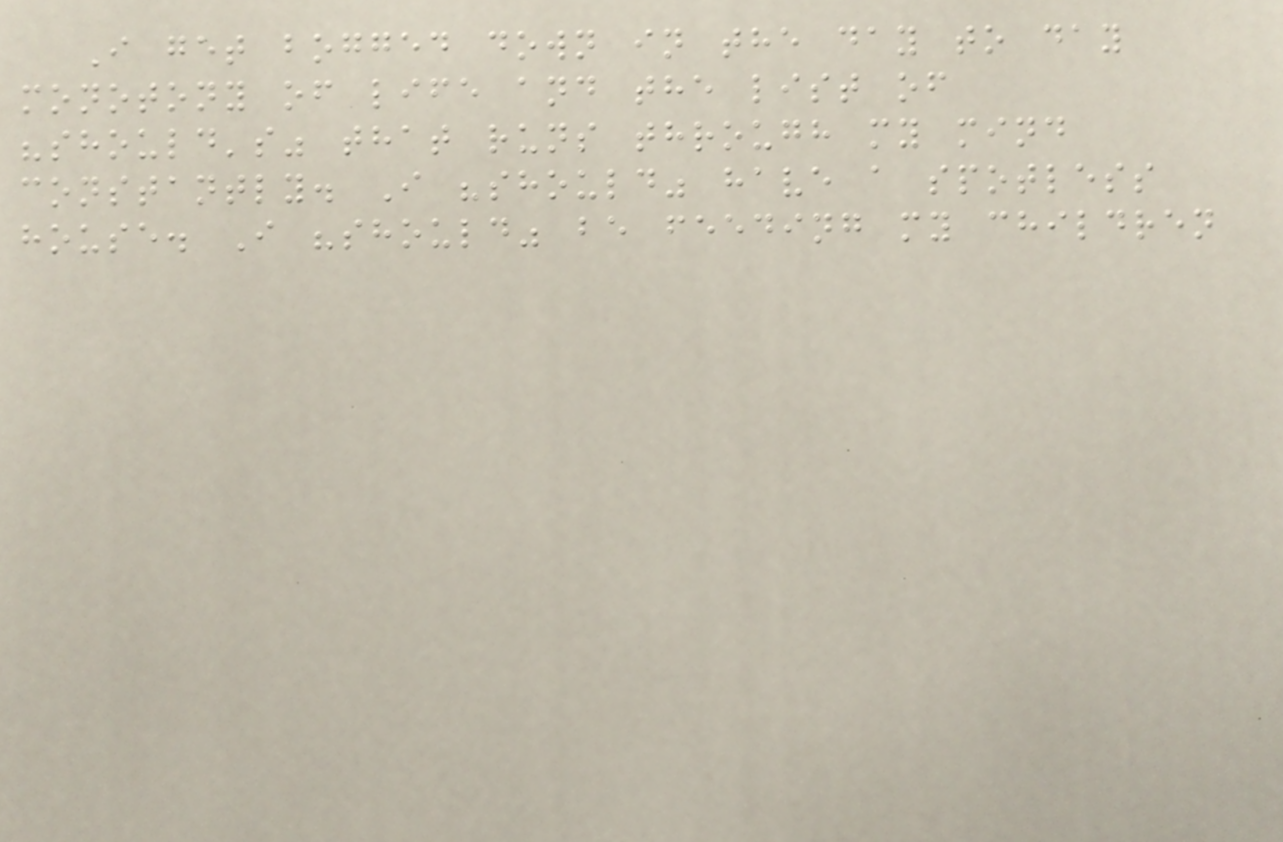I get bogged down in the day to day
monotony of life and the list of
"should's" that runs through my mind
constantly. I "should" have a spotless
house. I "should" be feeding my children
